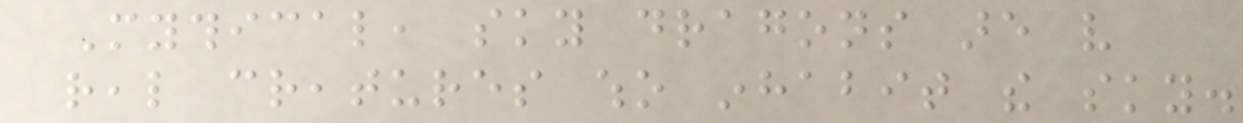Mythical, sky dragons are very
real creatures who inhabit the sky.
